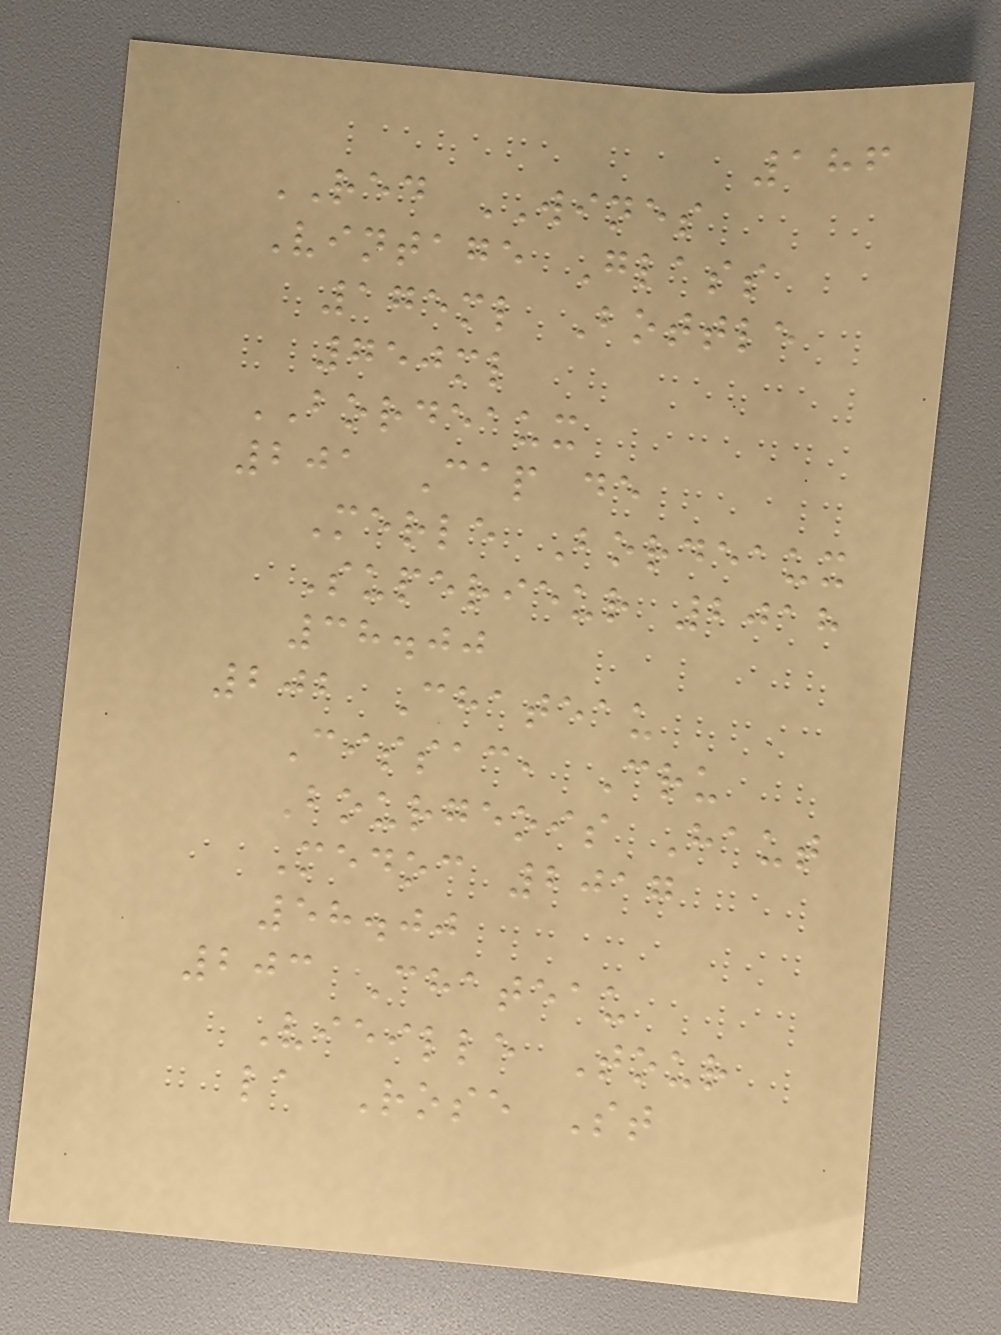186
RED WINES
Vintage Glass
175ml Bottle
750ml
BORDEAUX
201 Cap de
Merle Bordeaux
Superieur 2018
38.00
202 Chateau
Cissac, Cru
Bourgeois Haut
Medoc 2017
58.00
203 Chateau
Vieille Tour
la Rose St
